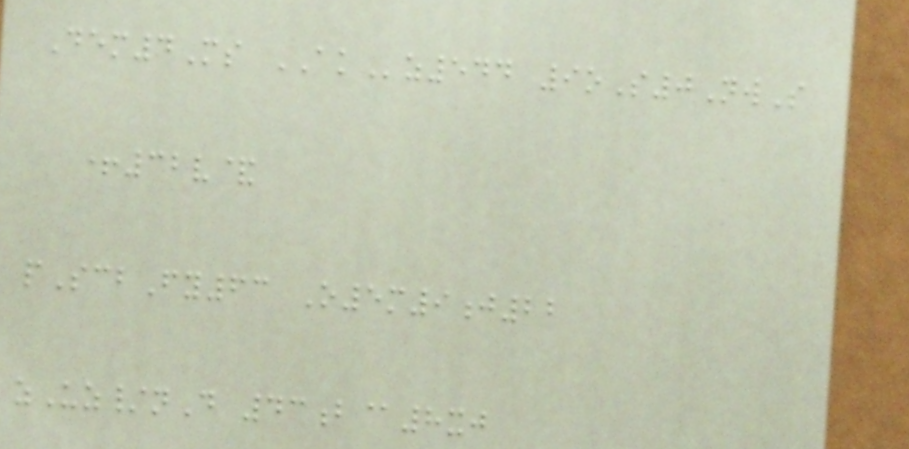Dem4Ms AKz544 9oS0NwS
+32v&
pScbFy63 O5m9j22
zUz/nD 43b@8xj
